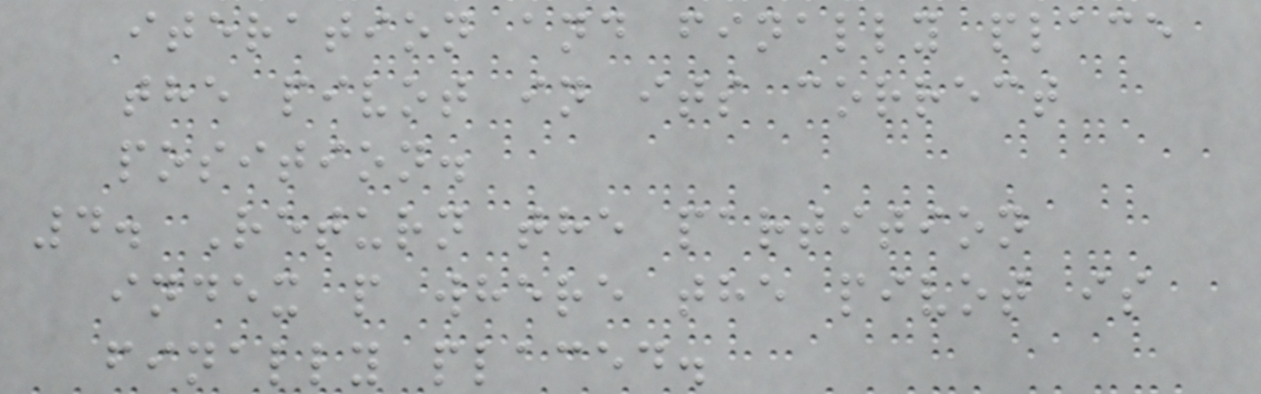iteration and finally place
the pivot in its correct
position.
4. Return the partition
index p where the pivot is
finally placed.
